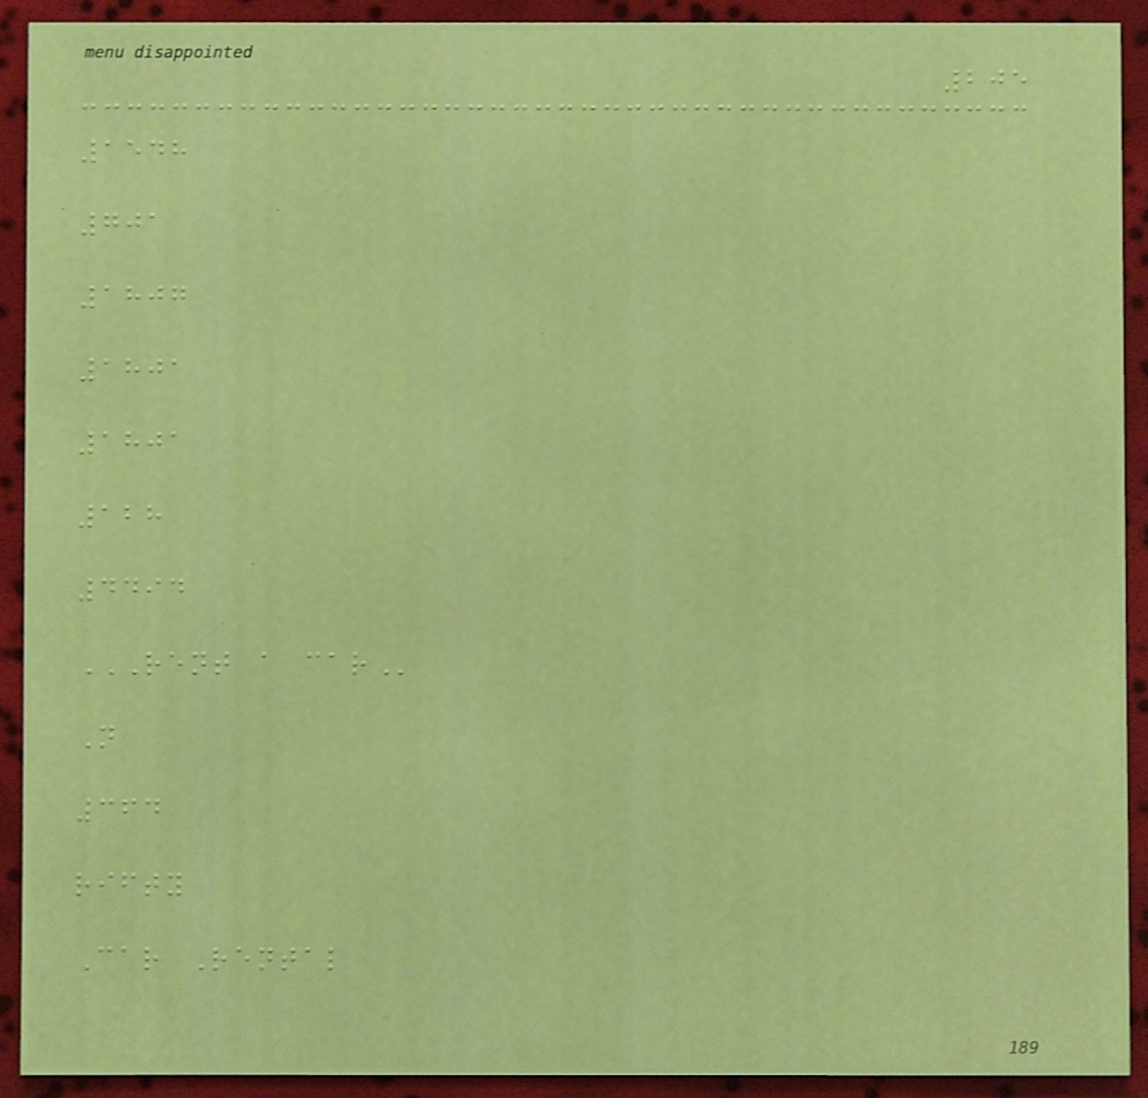205
1548
701
1807
1801
1801
128
4494
RENT A CAR
N
364
rifty
Car Rental
